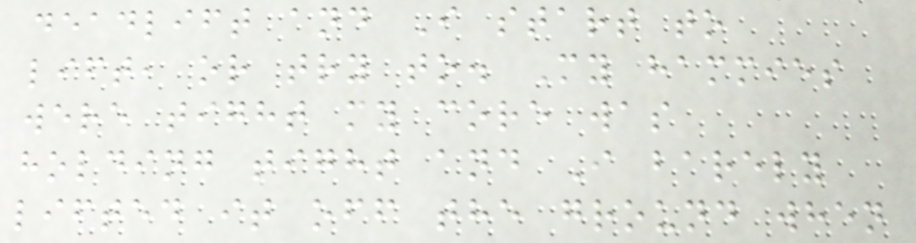deadlift and I start to
lift, or try to. My hammies
were tight my core was
holding tight and I barely
lifted it off the ground when
